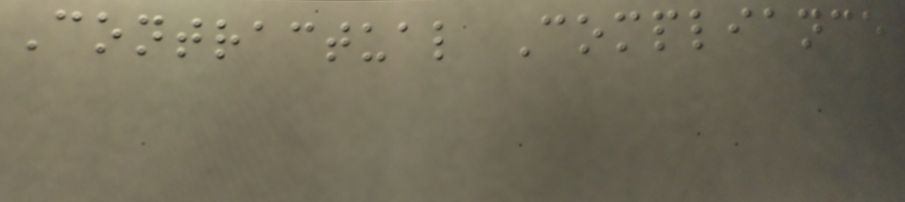Contractual Compliance
